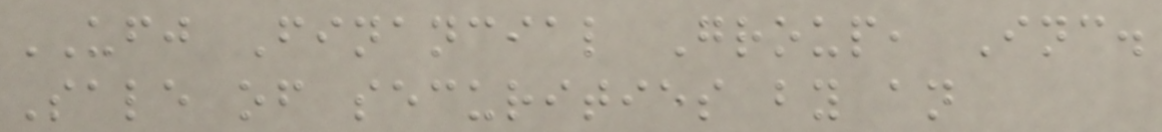UFJ Financial Group, Inc.
Sale of securities by an
